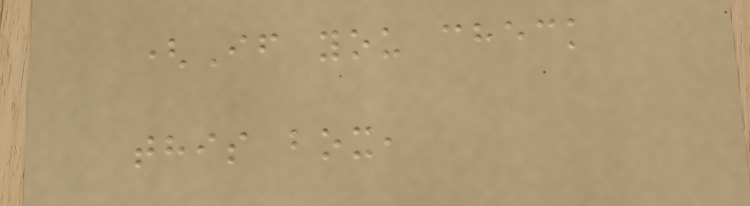(If you check
this box,
